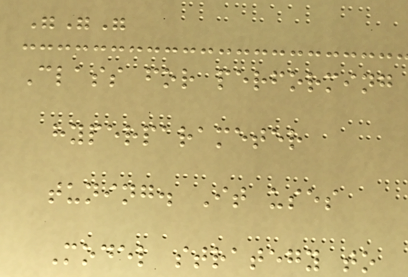"""
Class for performing
hyperparameter
tuning. It uses
Model strategy to
